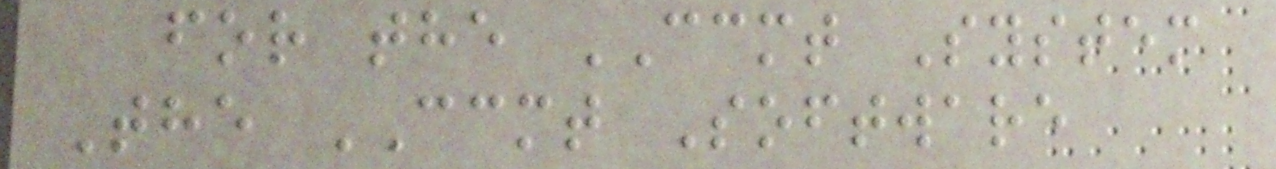for the CCMT System
The CCMT Software
